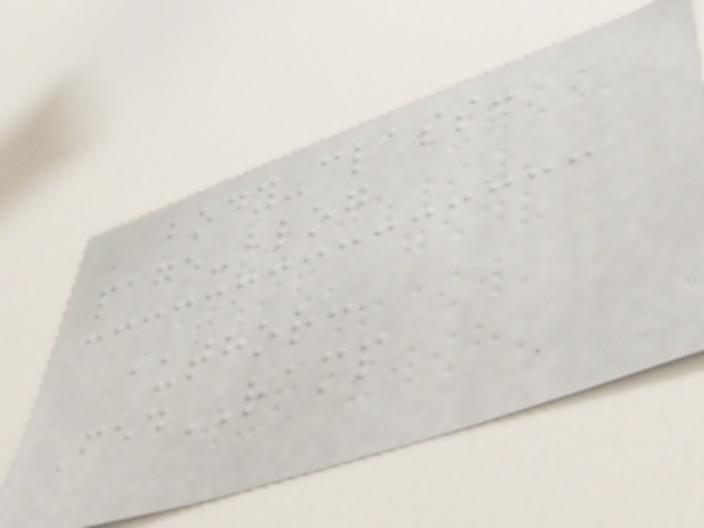body-class:
page-blog
author:
FedRAMP
